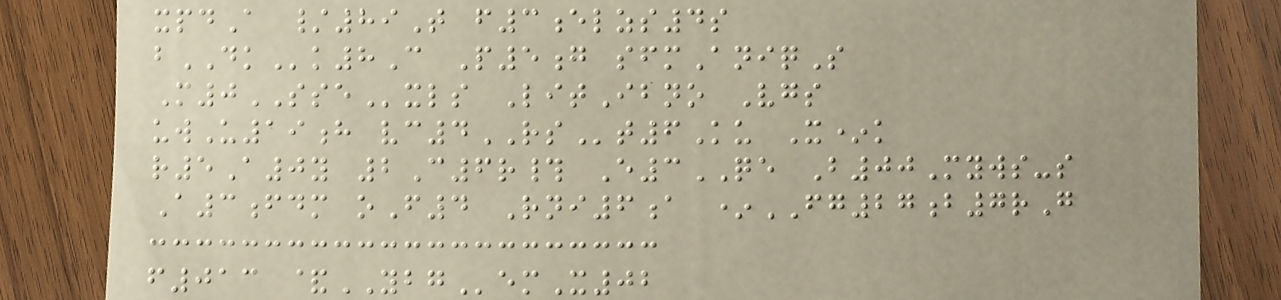xpdA /89T f3elzs4s
bDKk8C P5g sfmAniqS
M0SSExls LitIbno Vgs
uwU19h vc4RSt6Ku X*k
r5A0y 2C6r# E3QE B00Myws-s
A3fdm oF4 Rni6a *FG27b7rG
f013 &YBGemX02
